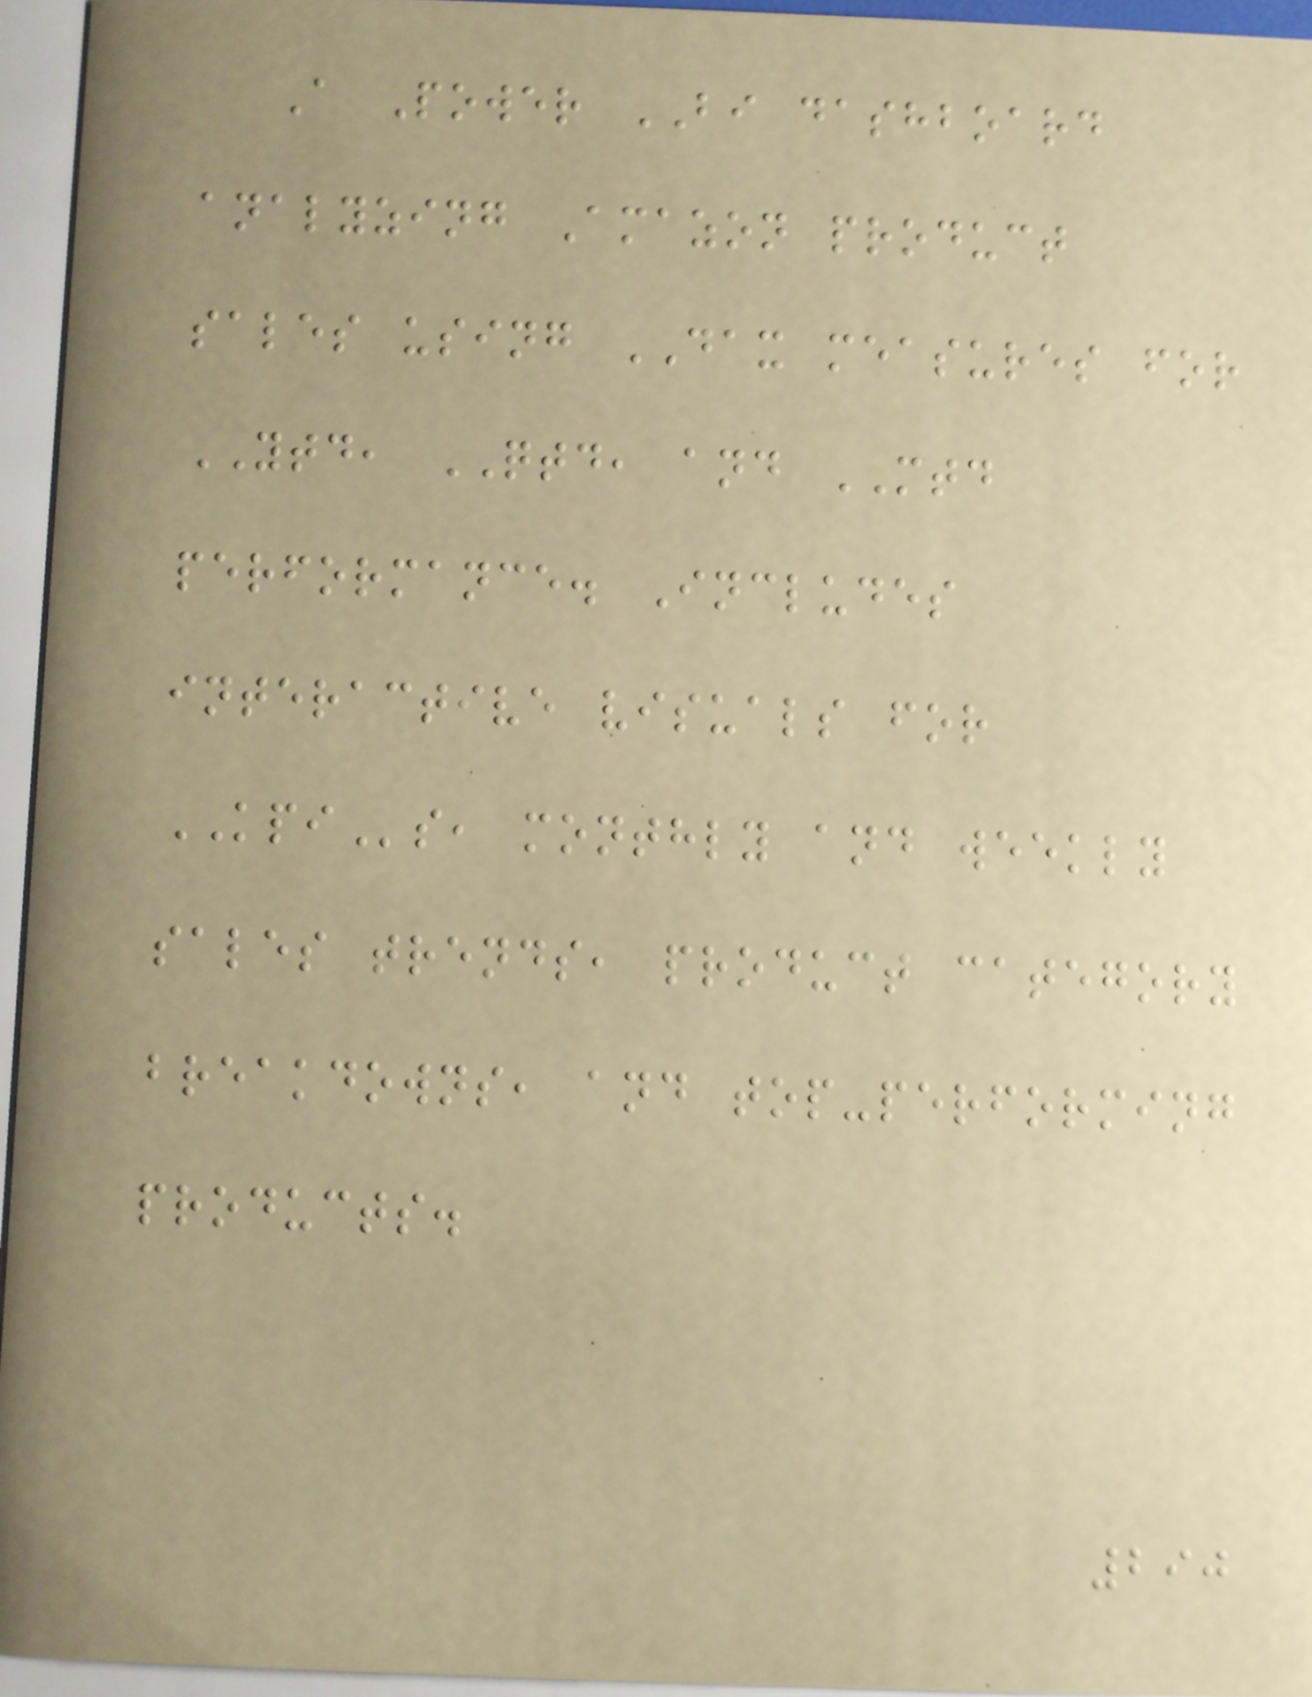A Power BI dashboard
analyzing Amazon product
sales using DAX measures for
YTD, QTD, and MTD
performance. Includes
interactive visuals for
KPIs, monthly and weekly
sales trends, product category
breakdowns, and top-performing
products.
290
